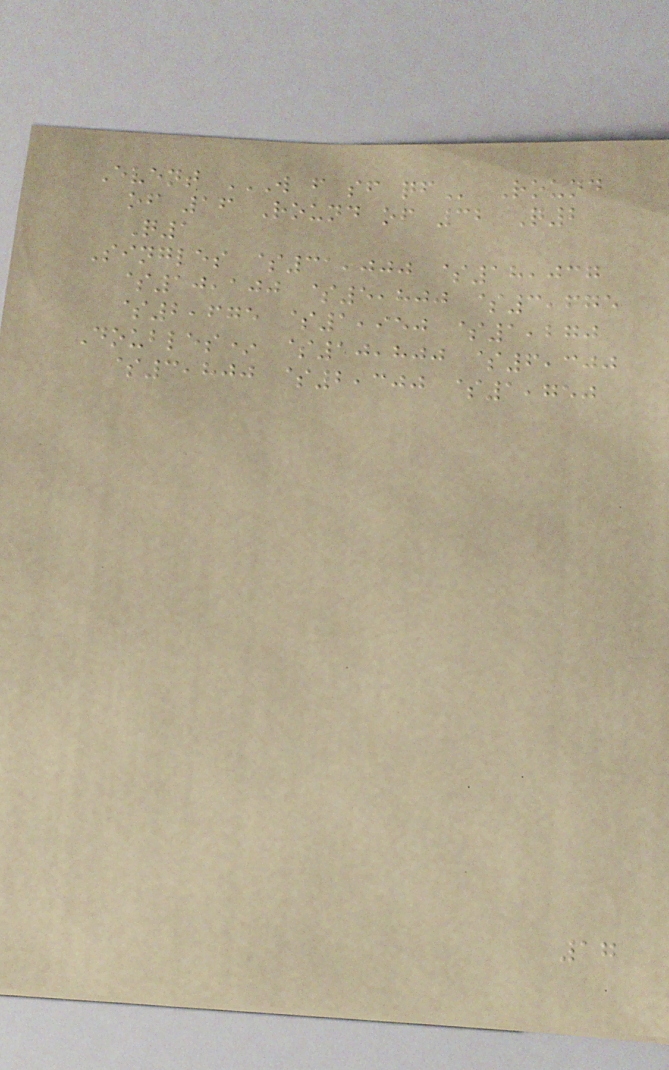Event W F SF QF Round
of 16 Round of 32 Q2
Q1
Singles $31,000 $18,037
$10,100 $5,800 $3,675
$2,675 $1,950 $1,270
Doubles* $10,800 $6,300
$3,800 $2,300 $1,750
17
